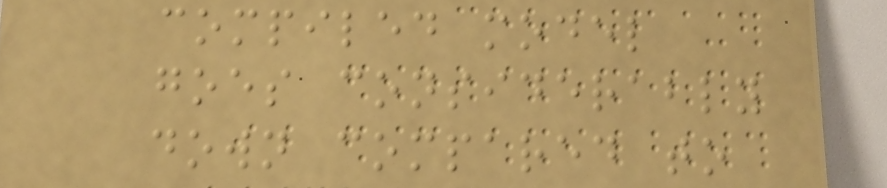compiled model
goes considerably
down compared to
